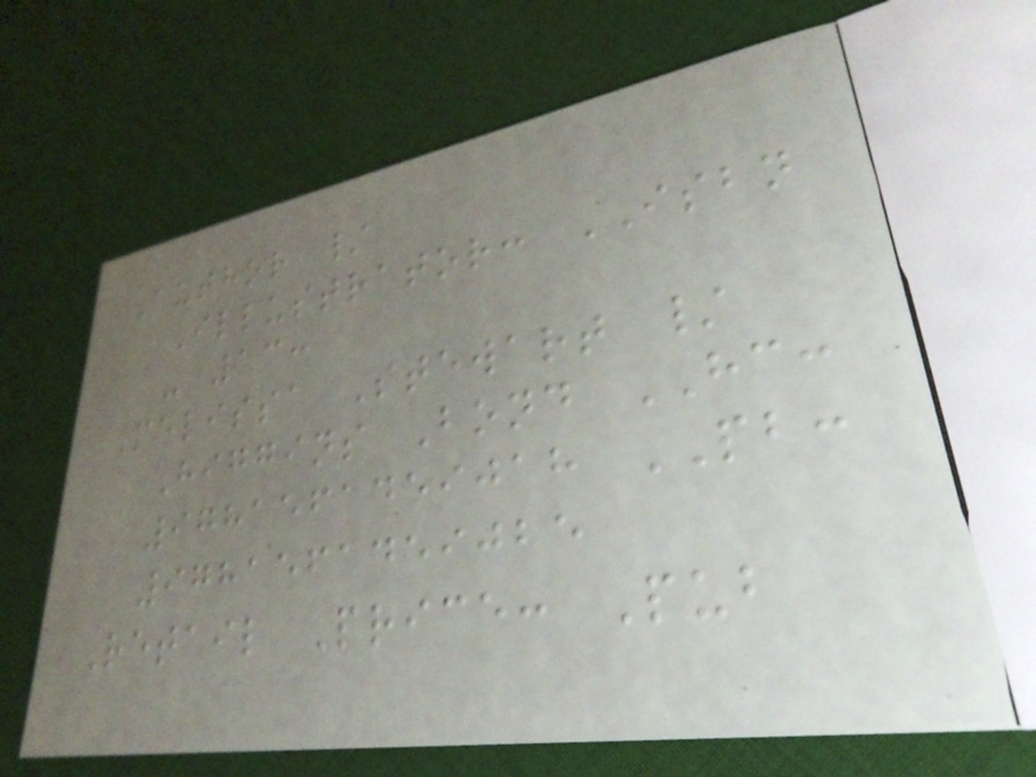Author /
Illustrator: ISBN
- 13:
Melissa Stewart /
Higgins Bond HC:
9781561459018 PB:
9781561459025
Retail Price: Pub
